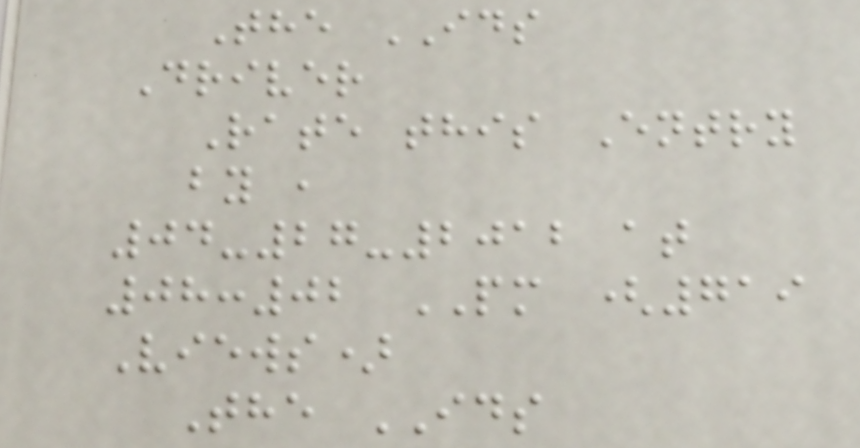The IDS
Driver
Rate this Entry
by ,
04-27-2012 at
08:02 PM (719
Views)
The IDS
